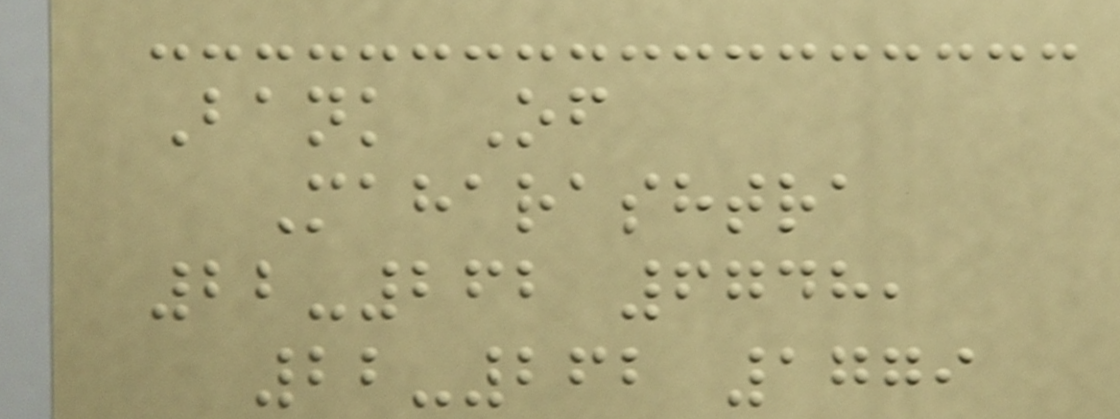Bank Of
Maharashtra
22-262 6748,
22-262 1779
